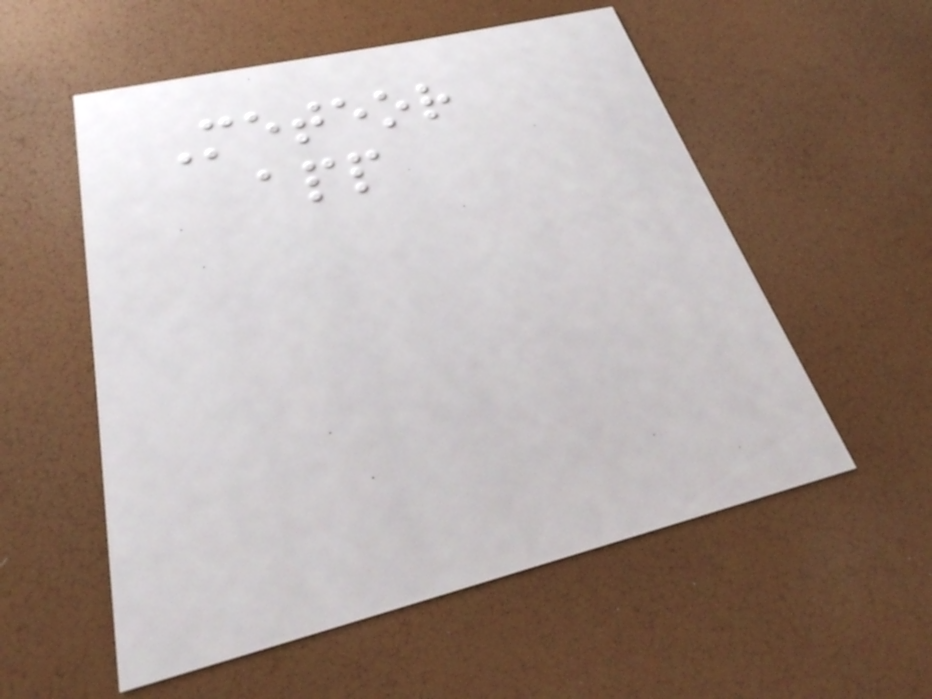Meteor
app
